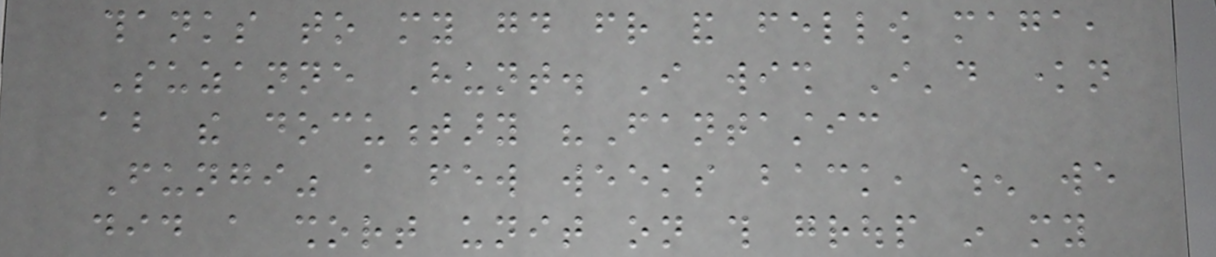thanks to my good friend and fellow maga,
Suzanne Hunt. I wish I'd known
about the documentary "Fantastic
Fungi" a few weeks back, when we
did a short unit on this group in my
